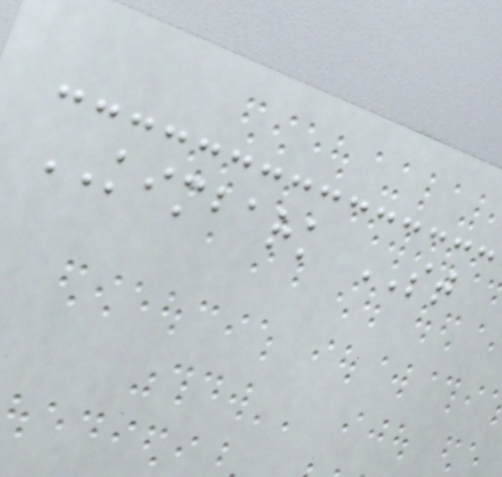KIMBARK ST
